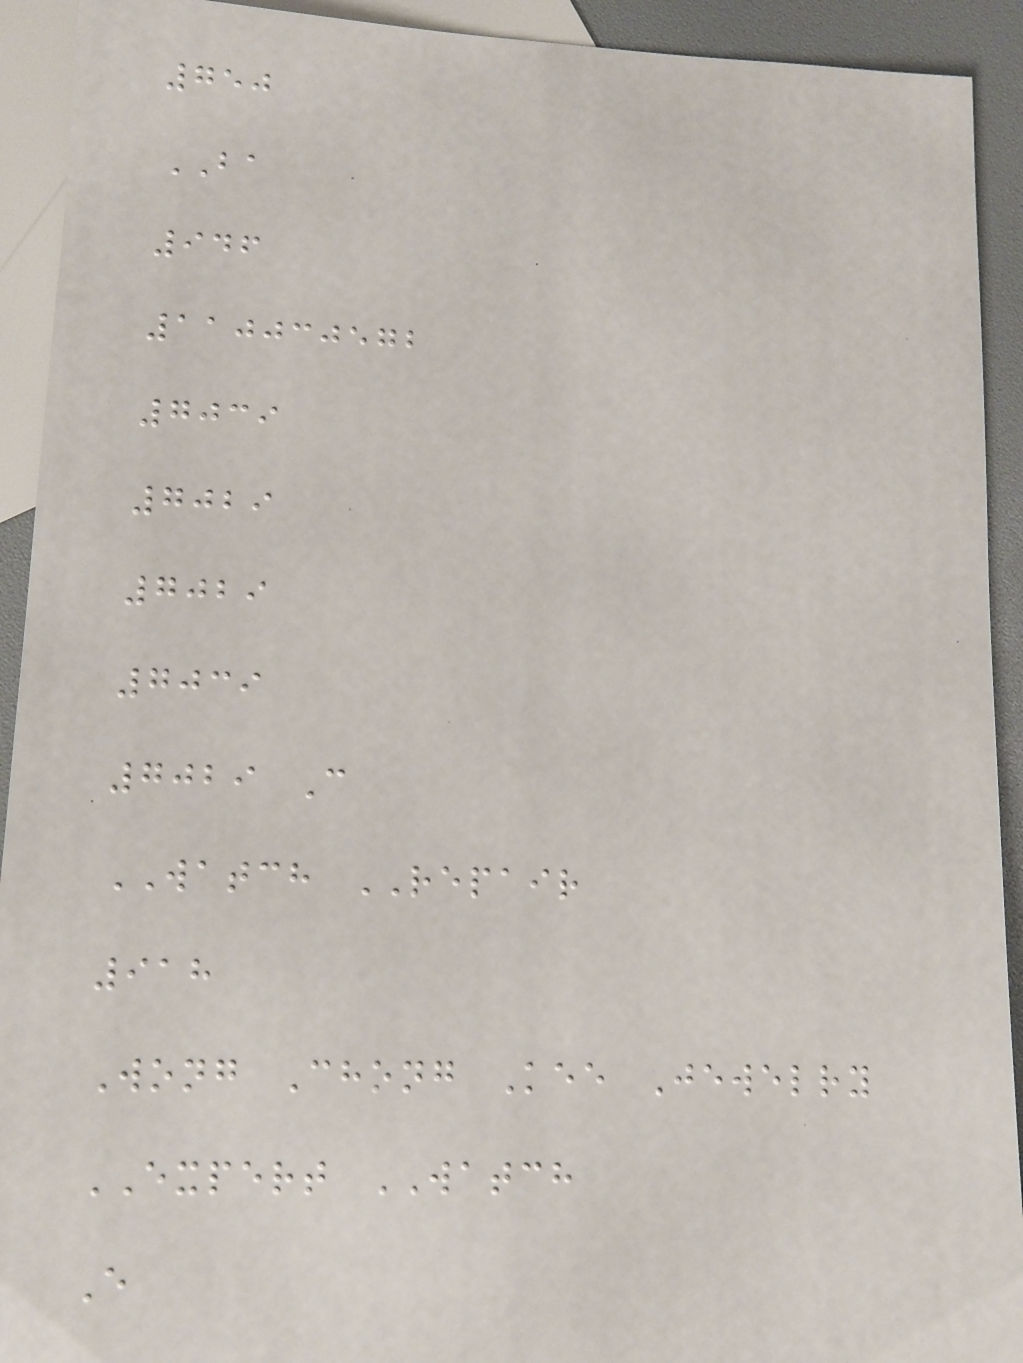750
BA
946
110030572
7039
7029
7029
7039
7029 C
WATCH REPAIR
918
Wong Chong Kee Jewelry
EXPERT WATCH
E
